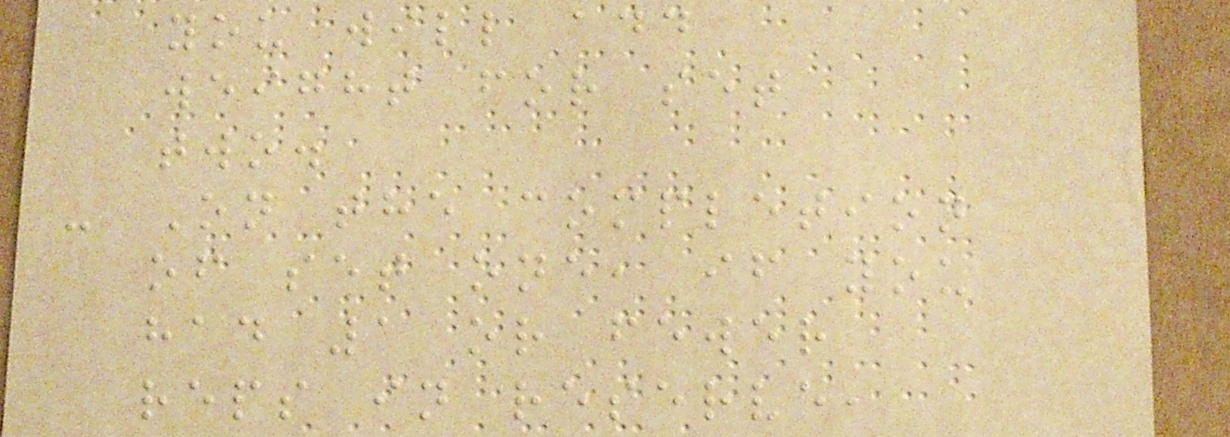you will add
weight for set
two.
- On the completion
of set one, if you
had 1 or fewer
reps in reserve,
